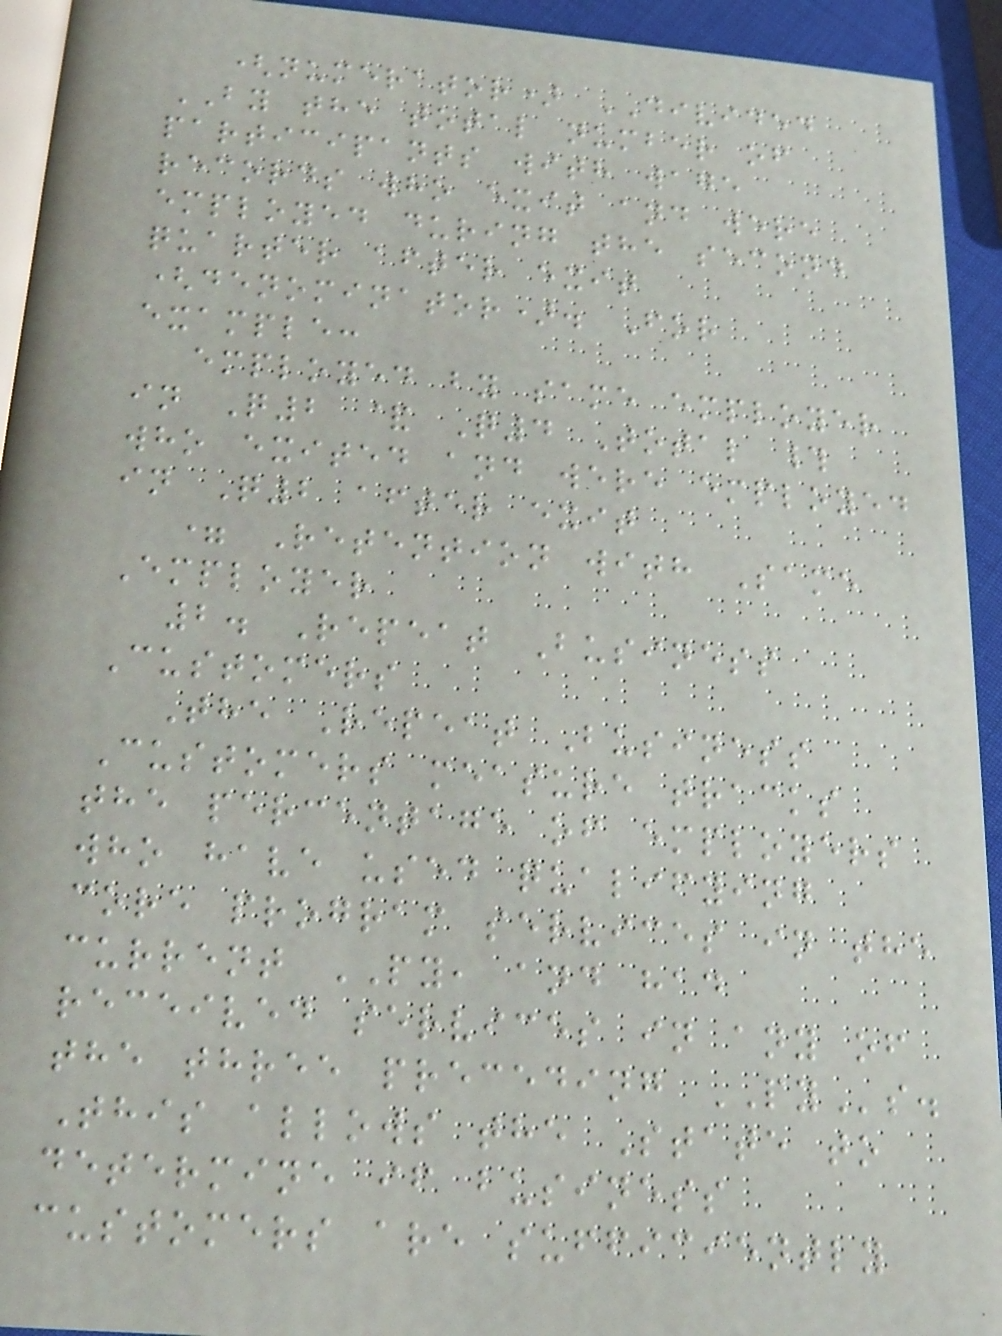(numerator) DIVIDED
BY the total number of
participants with wage
records who exit and were
employed during the second
quarter after exit
(denominator). For
example:
employed by same employer
in Q2 & Q4 Total #
who exited and were employed
in Q2 after exit
= Retention with Same
Employer
2. Repeat Business
Customers
The Repeat Business
Customers measure tracks
the percentage of employers
who have used qualifying
core program services in the
current PY, and had
received services in any of
the three preceding PYs.
This allows the State to
determine if business
customers are sufficiently
